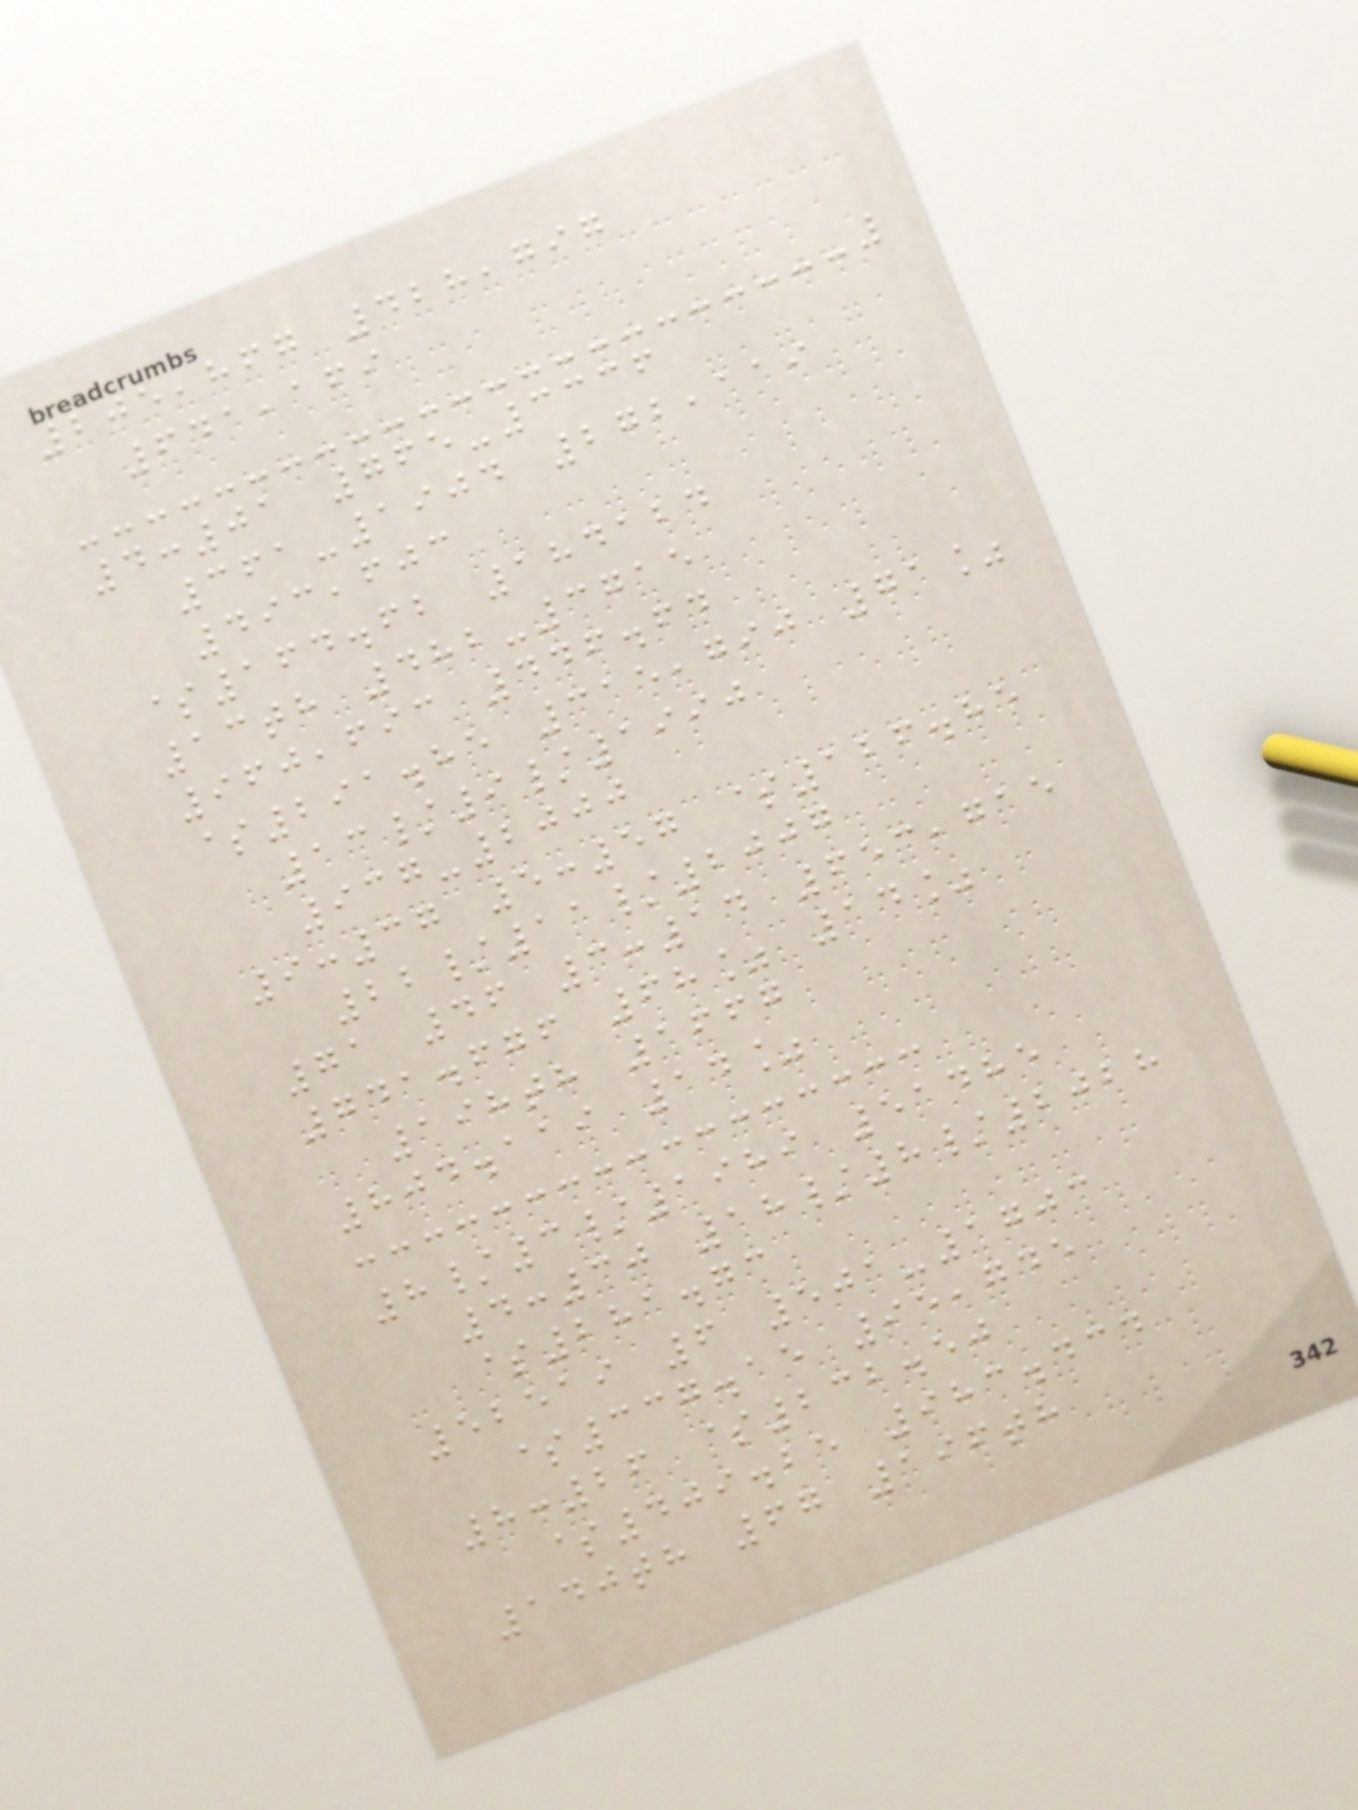205,867 428,797
641,169
4:01 765-3336
361-1904 272,119
493,603
$164.62 184124
13th 482-3715
960,693 446.64
$291.85 315,790 71%
13/9/1990
937-2000
9:37 5:57 $126.85
22/11/2007
71 46 3:14 653,715
741.676 68% 14%
198th 1667
804.119 14%
8/3/1989 51485
4:30 18/8/2028
$281.73
52519 6 501-1703
$337.15 95,745
8:26 $232.50
$409.25 983.434
140th 67 196th
